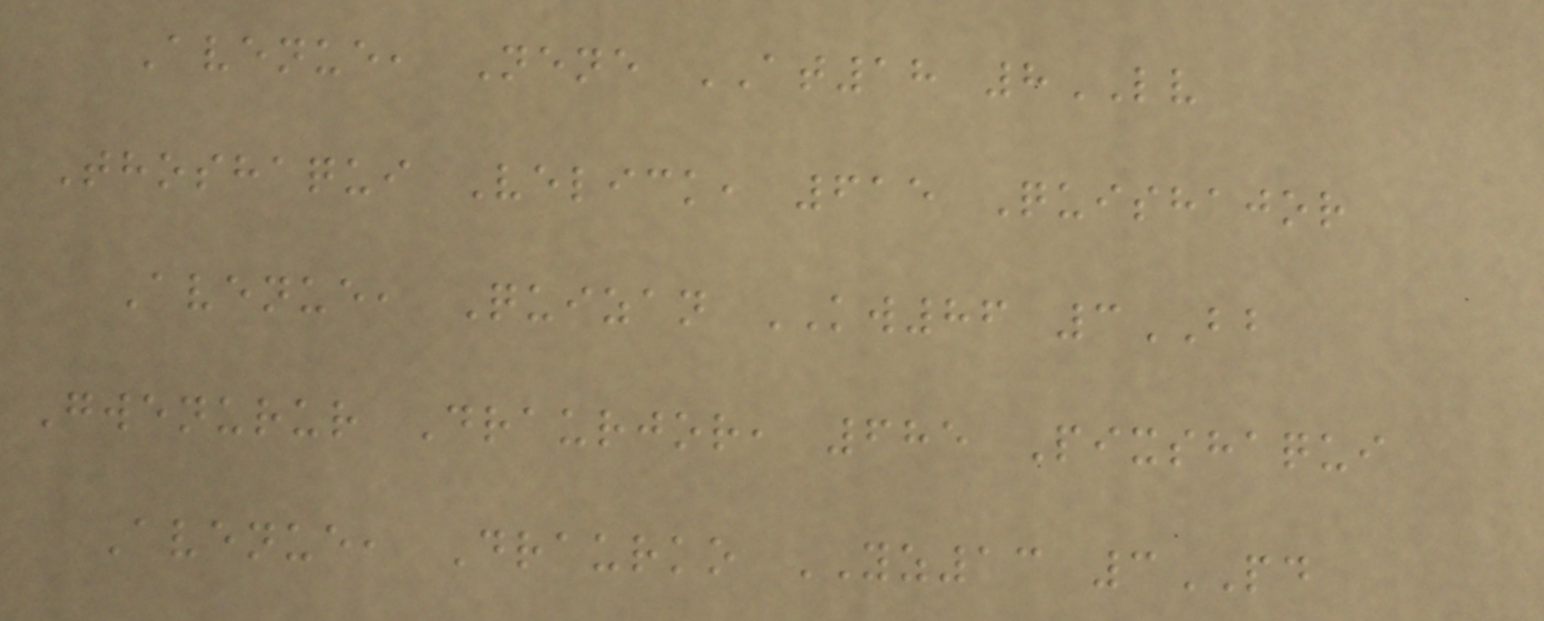Avenue, Nene AT18 8LV
Thoshaqui Velick, 615 Quishajor
Avenue, Quizan KW86 3BB
Gwenurur Draurjor, 685 Pixshaqui
Avenue, Draurko YZ13 3PD
